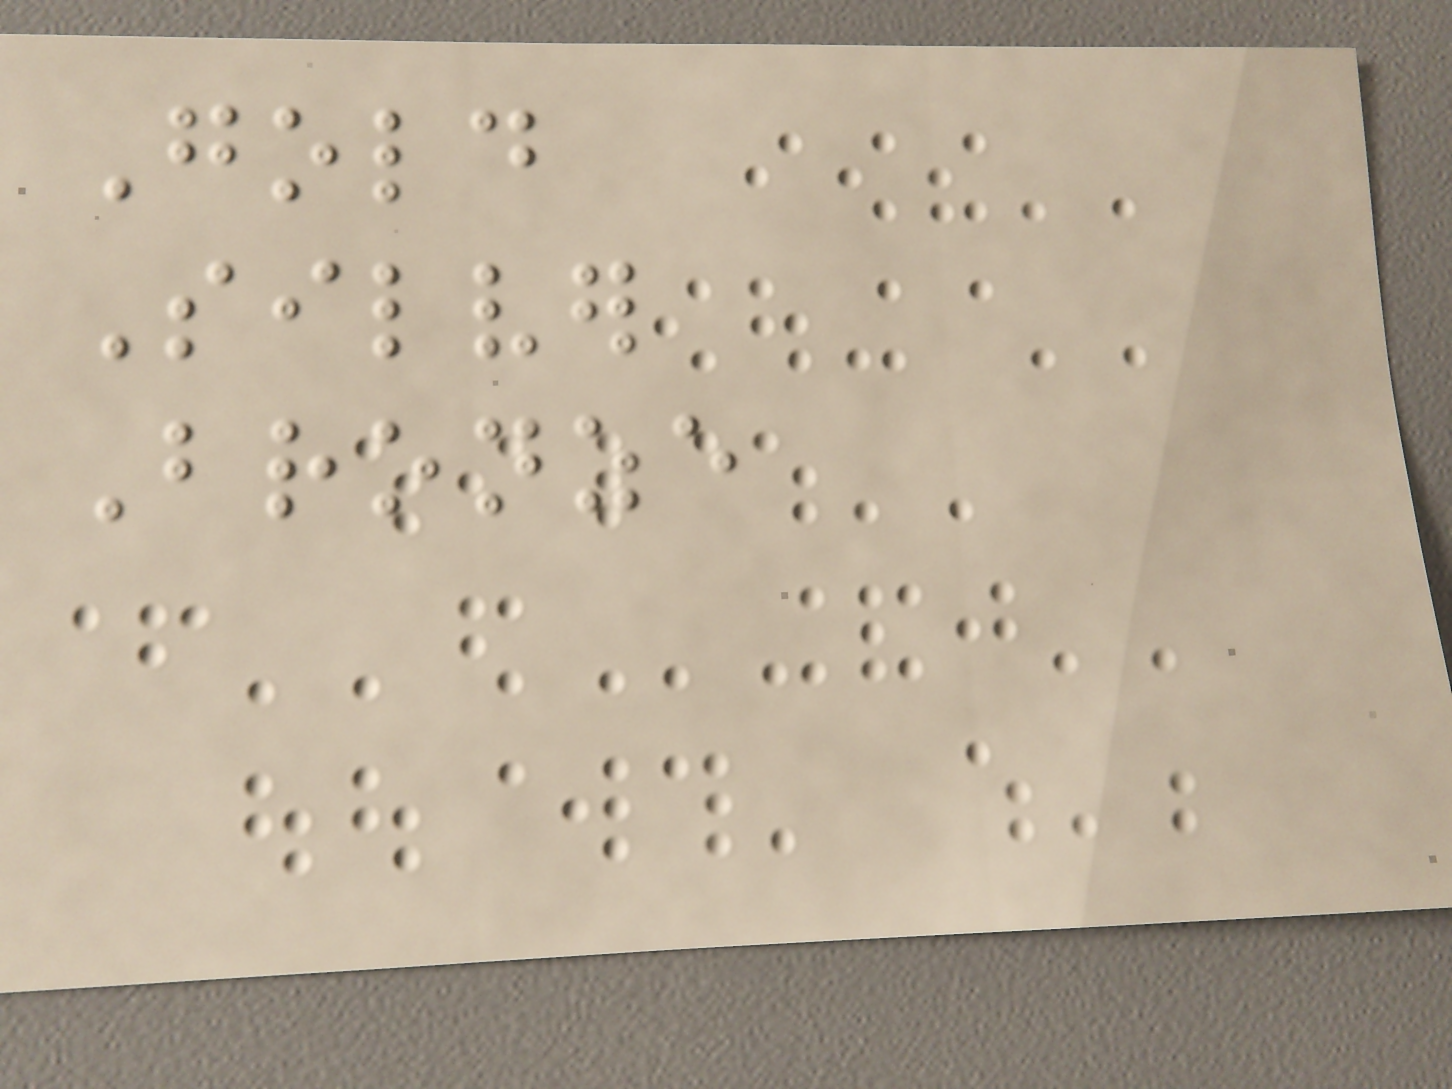Gold
Silver
Bronze
